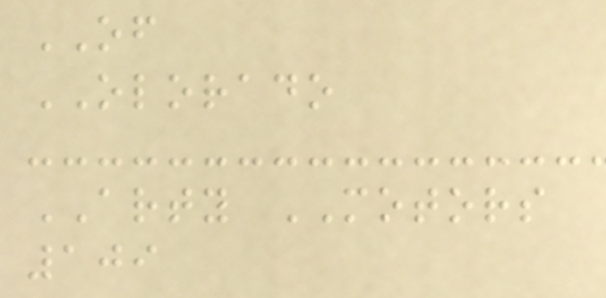OF
OLORADO
ARTY MOTORS
109
